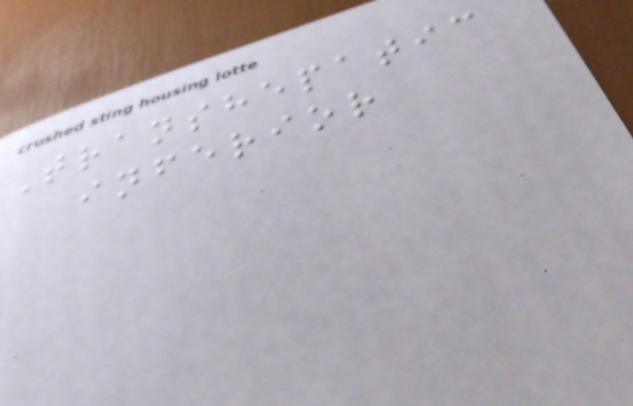Transhepatic
inferior
